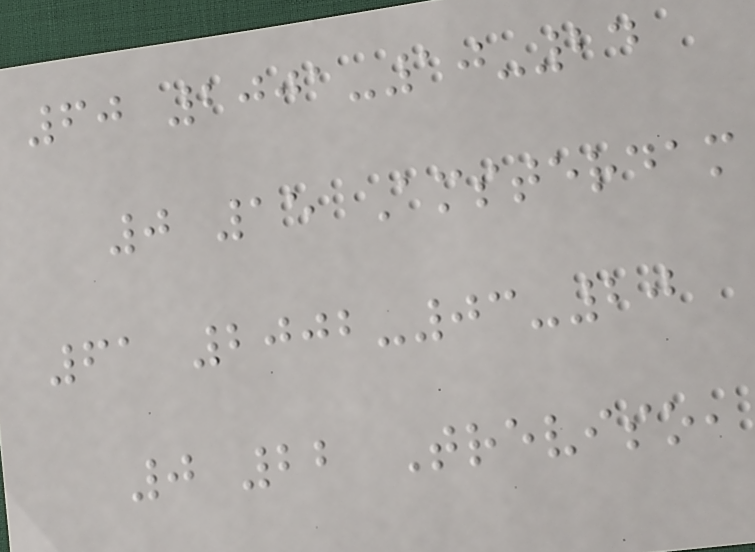60 2001-10-24
0 15 Amsterdam
61 2002-03-20
0 22 Treviso,
